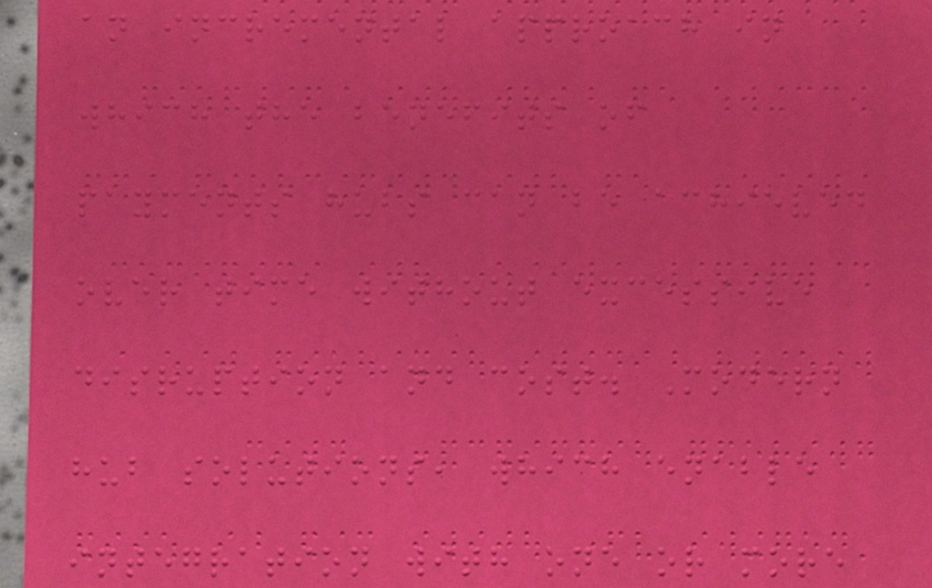an incremental approach in
which the benefits of
payments hubs can be achieved
over time without excessive
disruption and cost. Modern
hub solutions, which enable
integration with one or more
